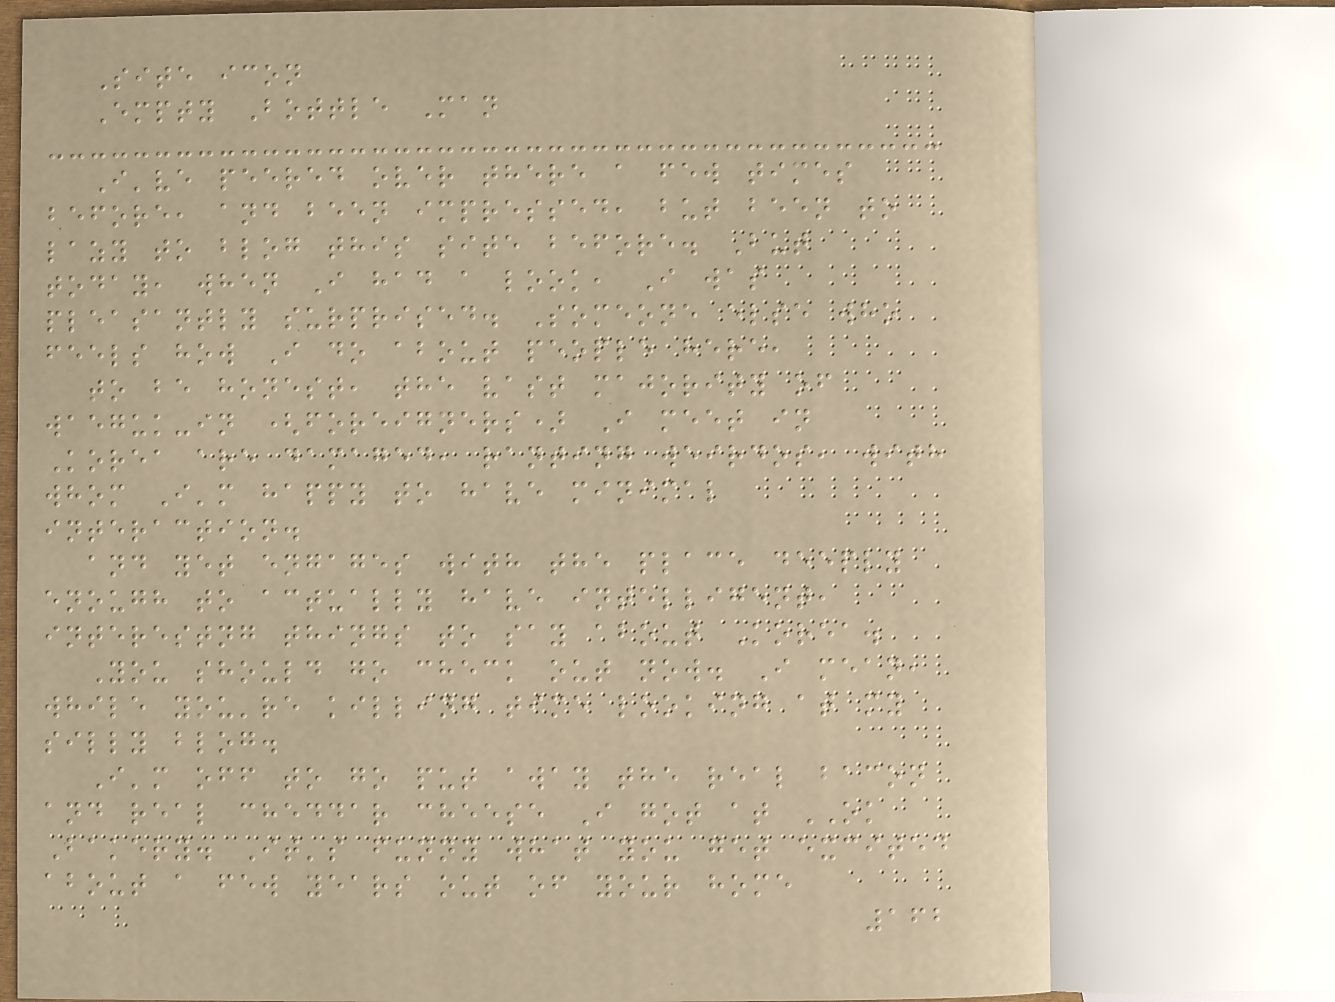Site icon
Empty Bottle Man
I've peered over there a few times
before, and been impressed, but been to
lazy to blog this site before. But
today, when I had a look, I was
pleasantly surprised. Someone else who
feels how I do about people here,
to be honest, the vast majority of
waeguk-in (foreigners) I meet in
Korea are damaged, ranting weirdos, with
whom I'm happy to have minimal
interaction.
and yet engages with the place deeply
enough to actually have intelligent,
interestng things to say about Korea.
You should go check out now. I mean,
while you're killing time looking at my
silly blog.
I'm off to go put away the real bacon
and real cheddar cheese I got at OK
Bakery. It's funny what you get excited
about a few years out of your home
162
